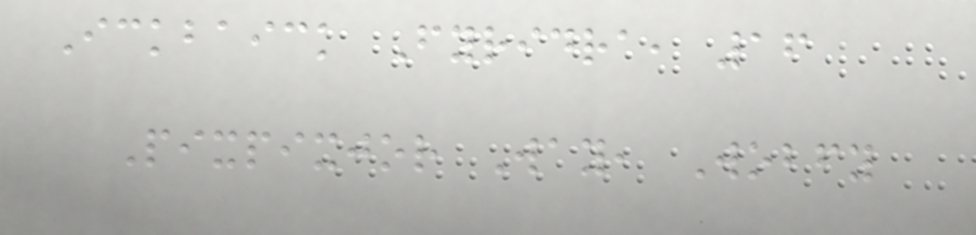Ickbaick Fyridra, 16
Pixpixjor Way, Wobfy
